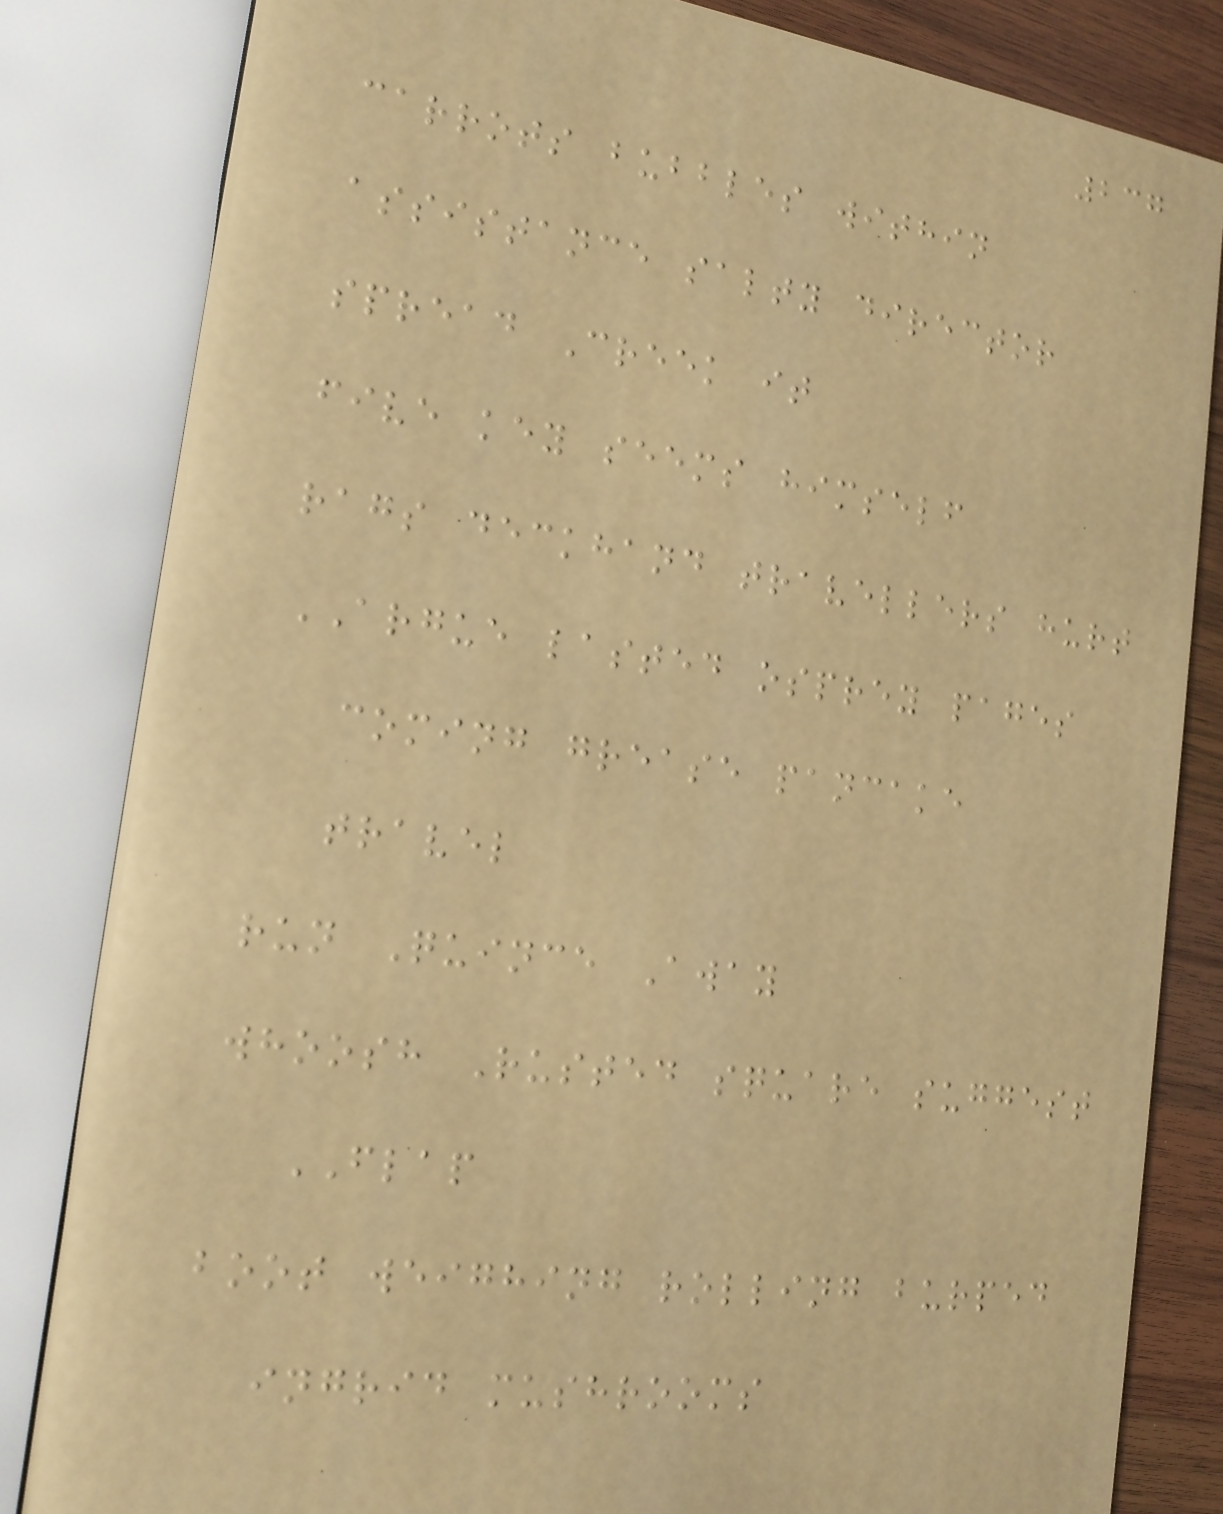237
carrots bubbles within
assistance salty director
spread Creek it
five key seems himself
rags deckhand travellers hurt
ARGUE lasted osprey pages
coming grease pancake
travel
run Quince Away
whoosh Rusted square suggest
FLAP
boot weighing rolling burped
ingrid mushrooms
